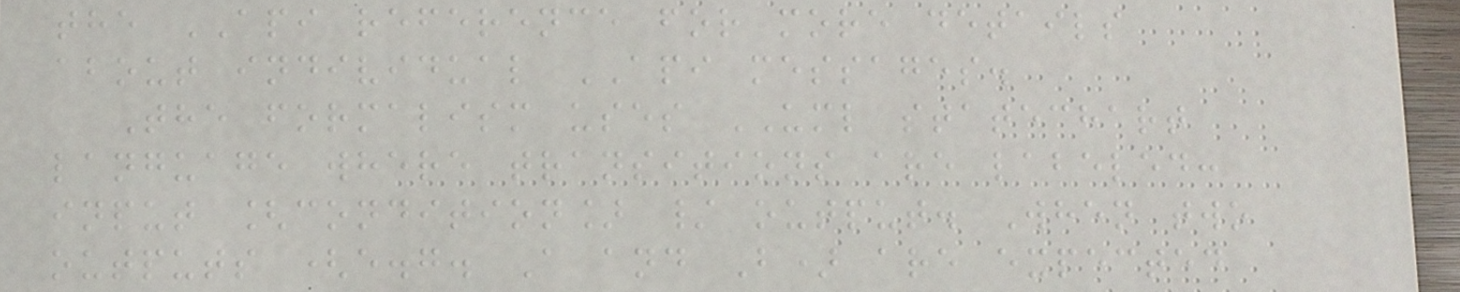the API reference for more details
about individual API messages.
The formalism uses UML statechart
language where transitions are labeled:
input [condition] / output. When two
outputs (e.g. A and B) are expected
